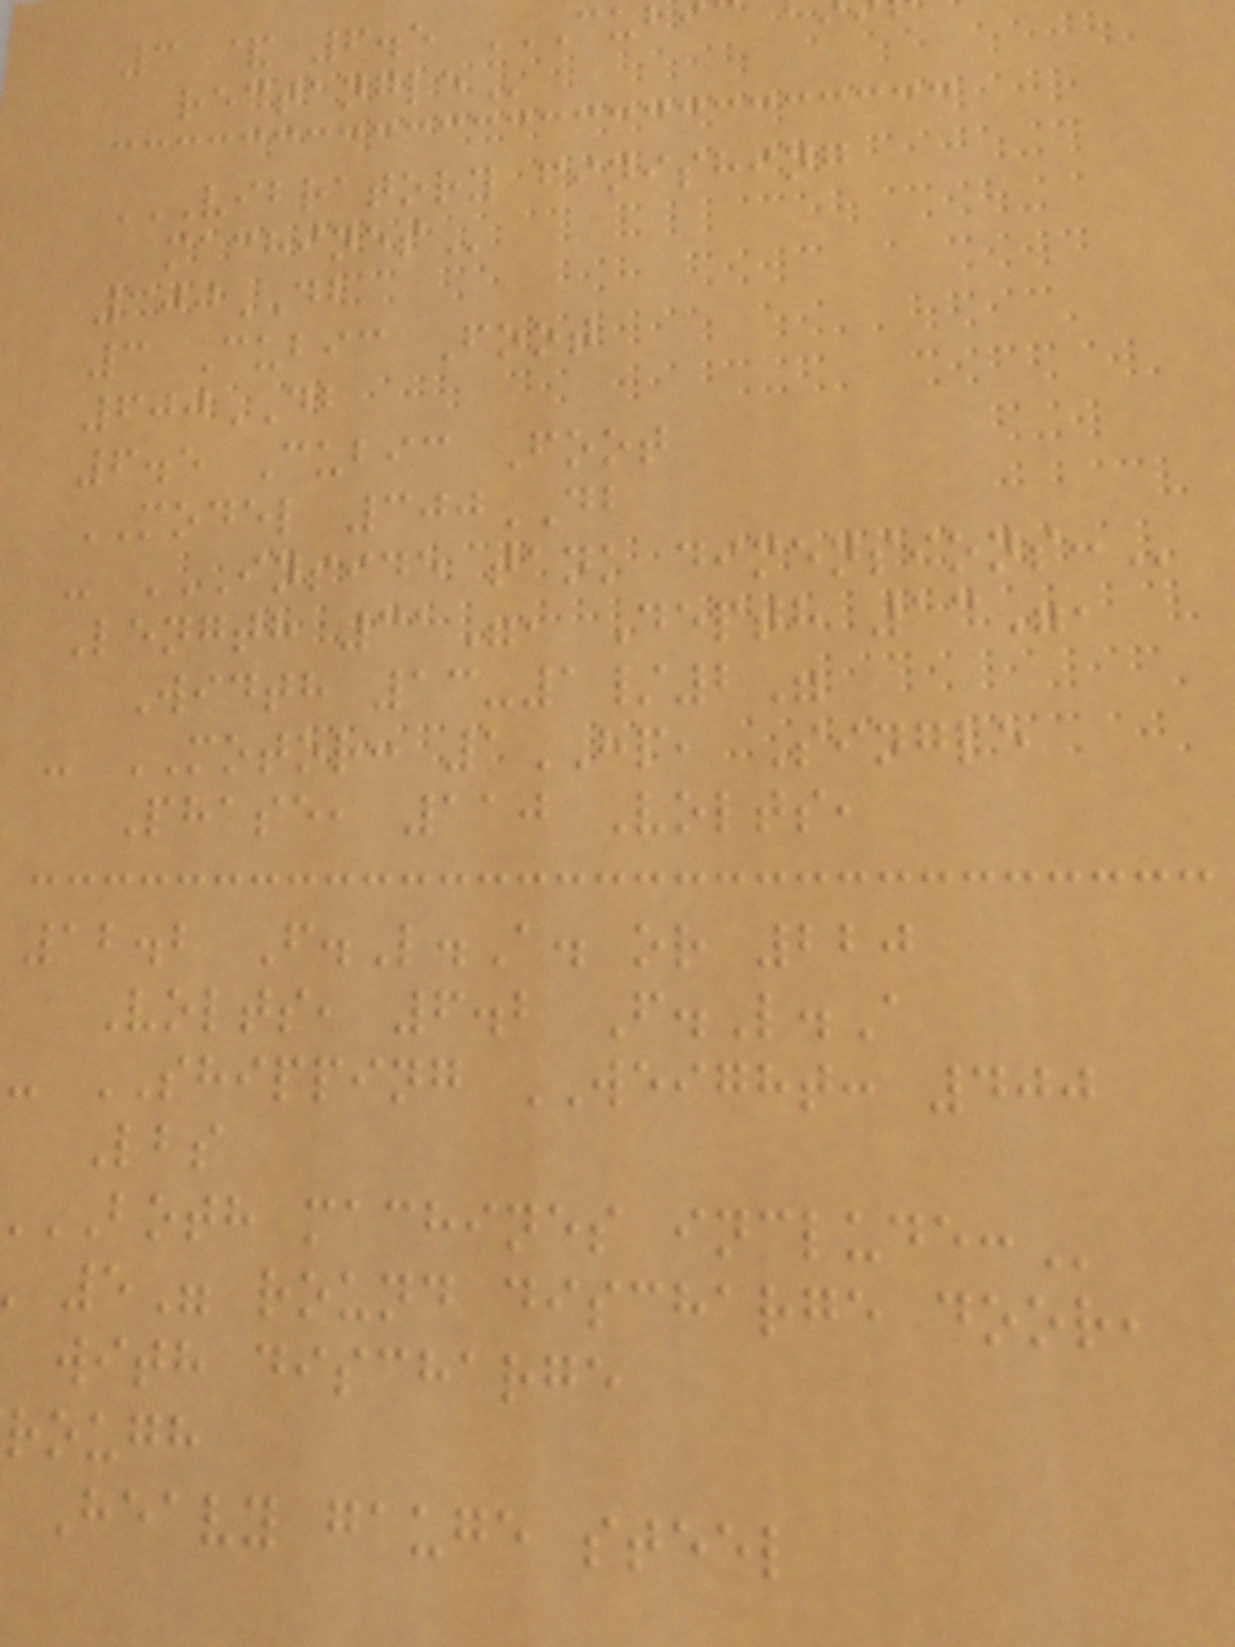3 & 6.5
VIBRATORY FINISHING
300DB
3 Cubic Foot
600DB
6.5 Cubic Foot
MODEL 300DB
- INSIDE TANK DIMENSIONS:
Length 31", Depth 13",
Width 13-1/2"
- MOTOR: 1HP, Single
Phase, 110 Volts,
12.2 F.L.A. or 220
Volts, 6.2 F.L.A
- SHIPPING WEIGHT: 400
Lbs
BOTH machines
5" round discharge door,
with discharge
rough
Heavy gauge steel
